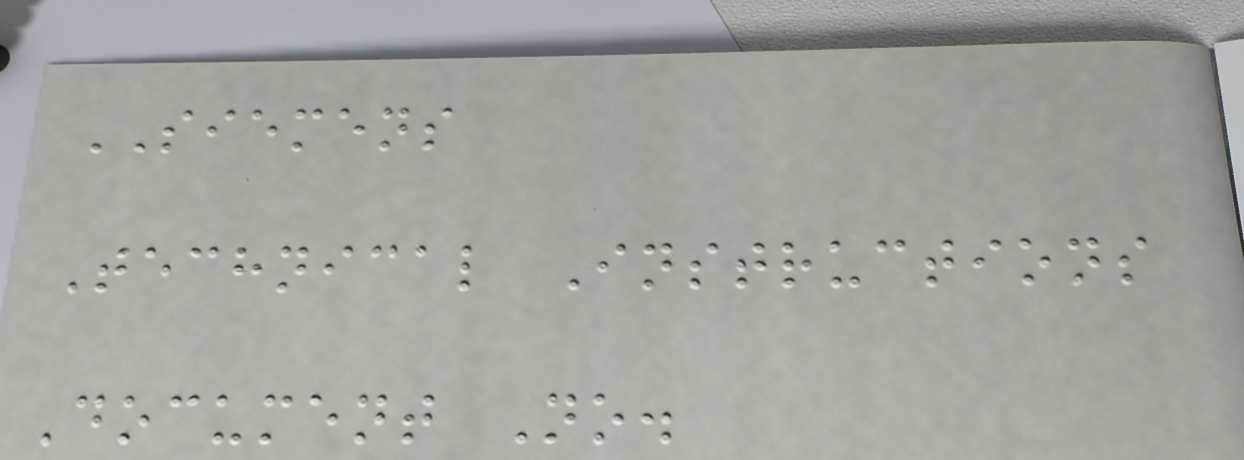SIEMENS
Technical Instructions
Document No.
